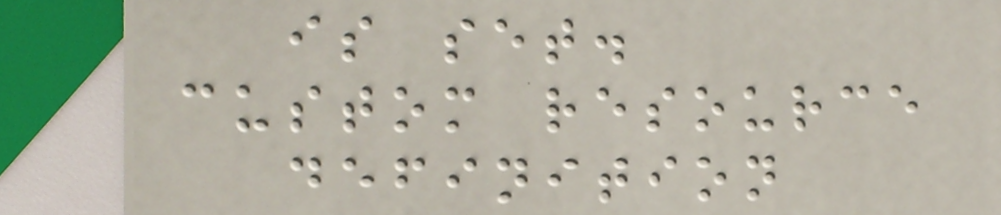is set.
custom resource
definition
